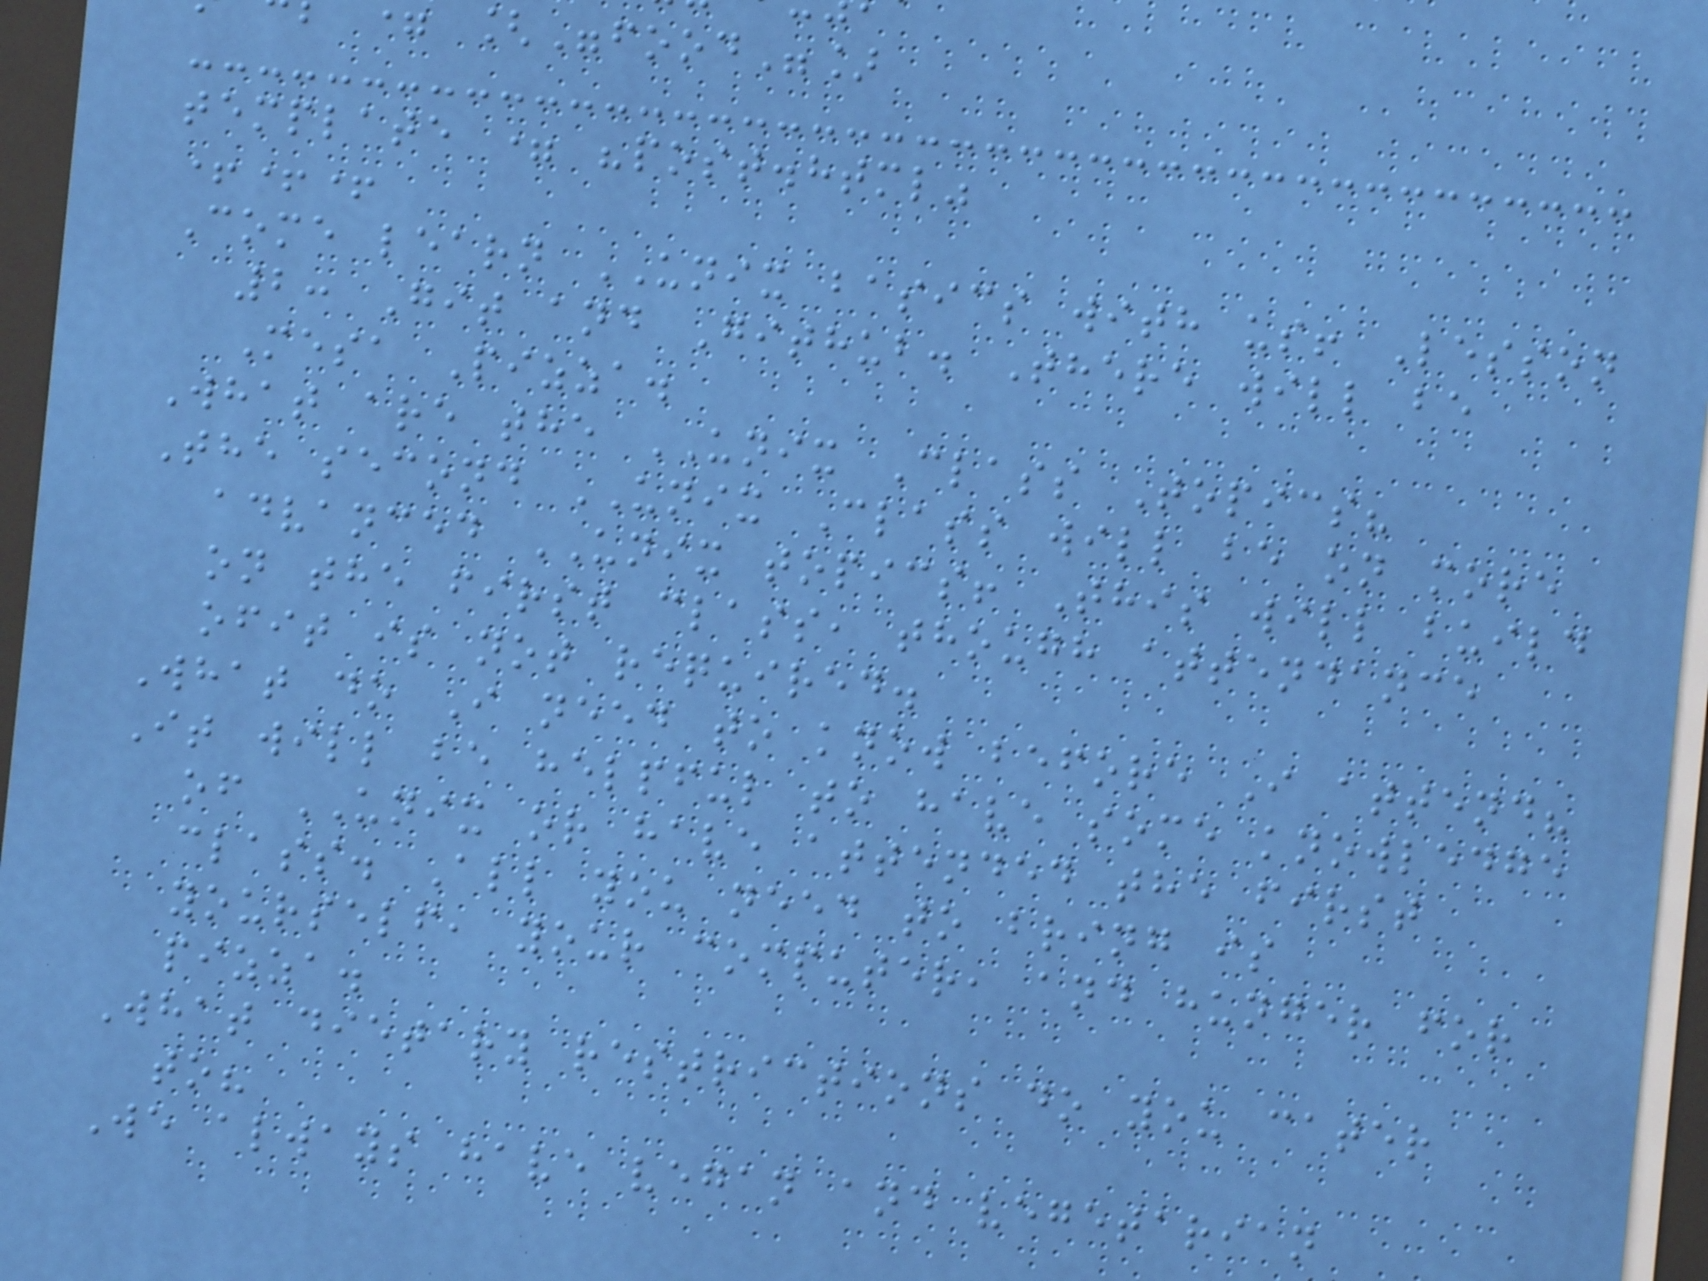["food"]
template = "post.html"
+++
Come learn UNIX basics with us! Lesson
2: Git and Github. There will be
Mesa Pizza.
What are the UNIX Class Topics?
The second UNIX Class will be on more
advanced UNIX topics! This will build
on the first class, though attendance
ofit is not required.
What do I need to know before I attend?
It will be helpful to have some knowledge
of UNIX or have attended the first
class. All you need to bring is
yourself, your computer, and hunger for
pizza.
What dietary restrictions do you cater
to?
We always have vegan and vegetarian
